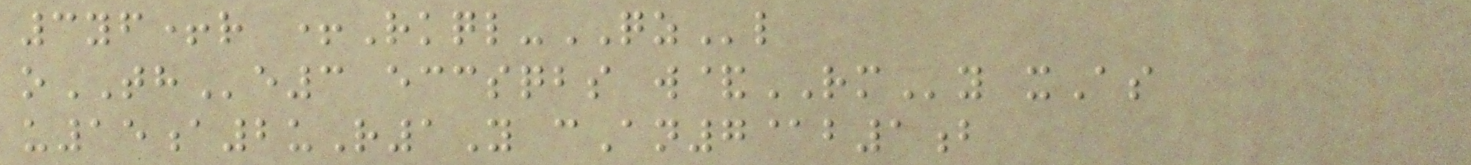3yf+r +Rkql-QZl
oTHe3 eccsqbs w&RMy xAs
u15a2uR1Y cAn7@b1b
